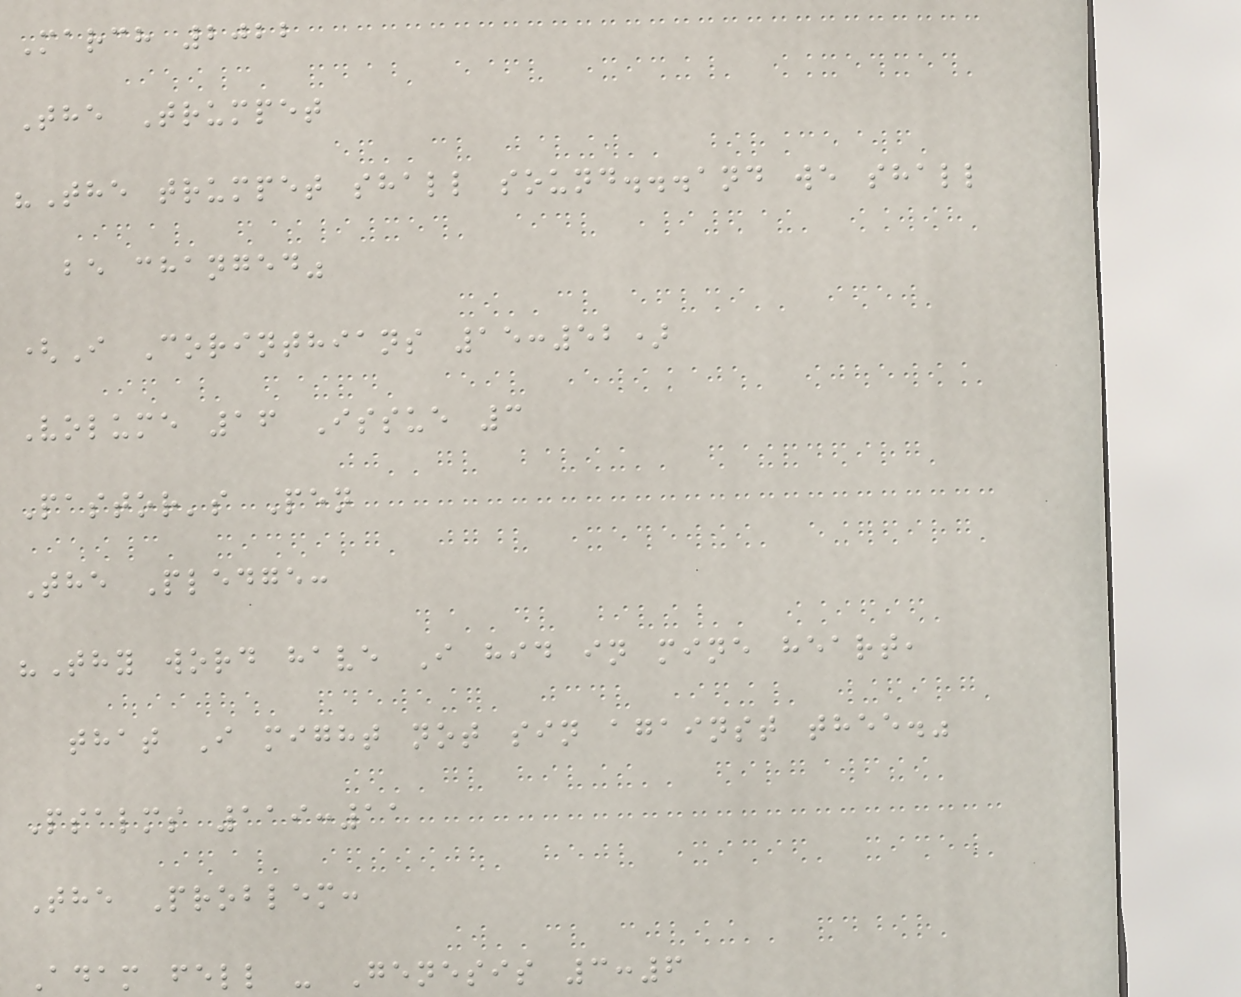March 2022
The Trumpet
"The trumpet shall sound...and we shall
be changed"
(I Corinthians 15:52)
Volume 16 Issue 3
Pastor's Pen
The Pledge:
"Thy word have I hid in mine heart,
that I might not sin against thee."
Psalms 119:11
The Problem:
Adam fell - Genesis 3:6
